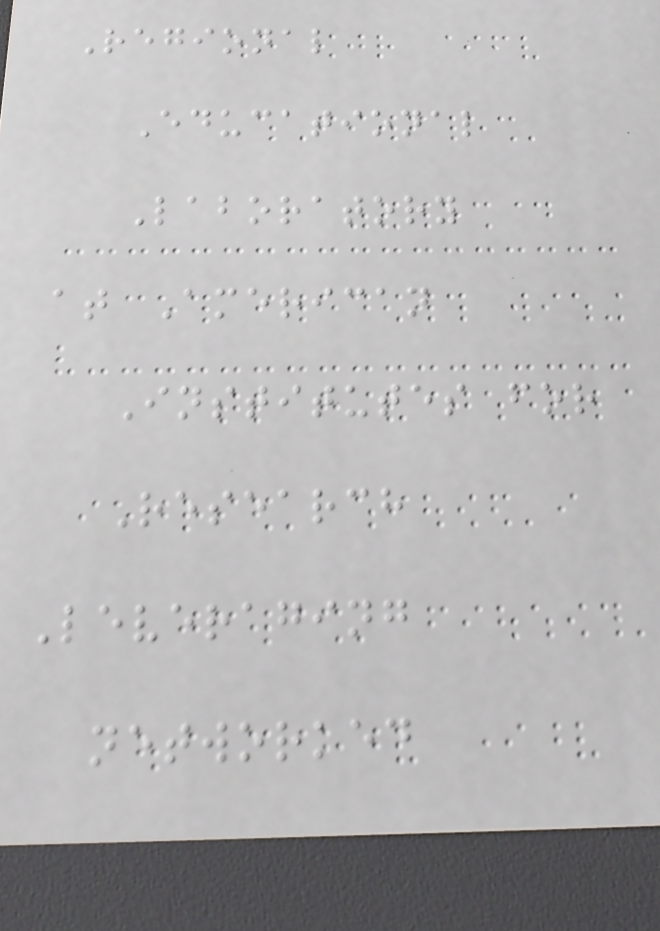Regional
Educational
Laboratory
at American
Institutes for
Research
Leveraging
networked
